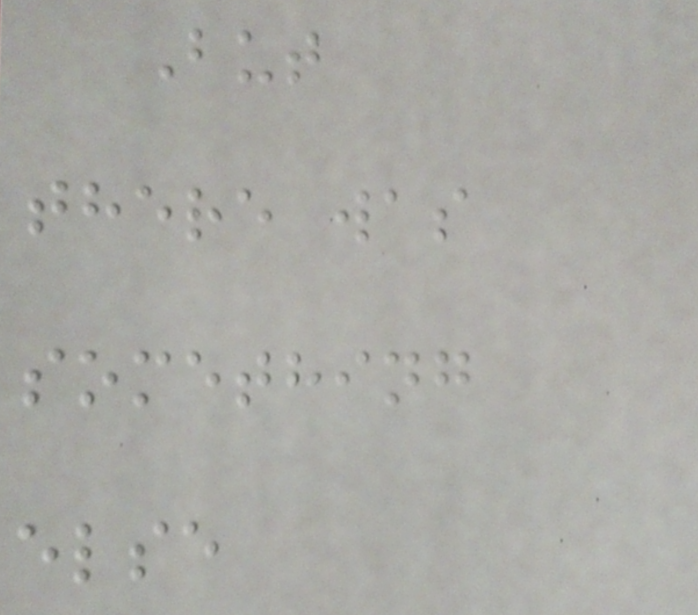But
there was
something
else
